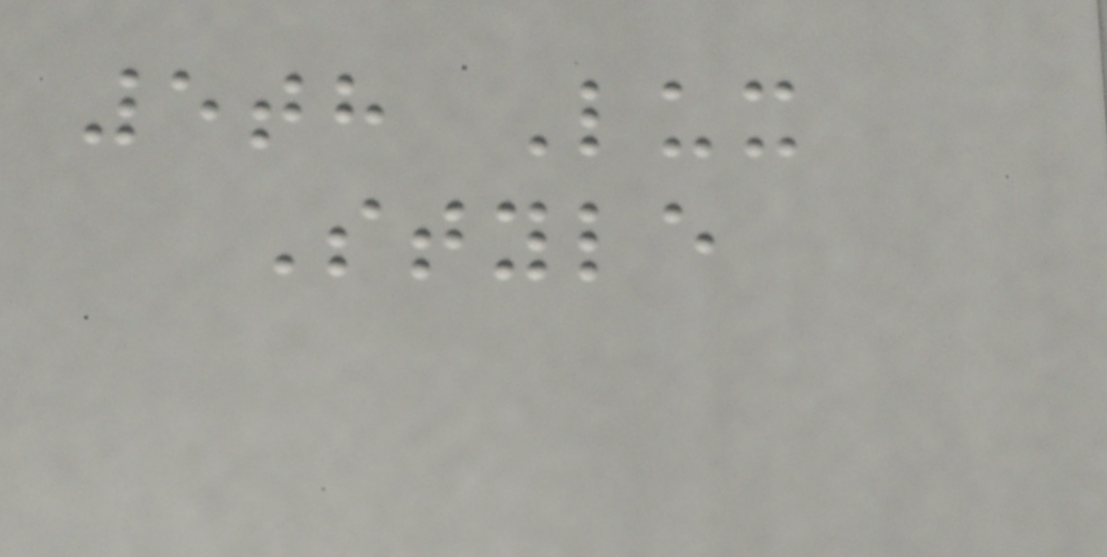5th Lux
Style
